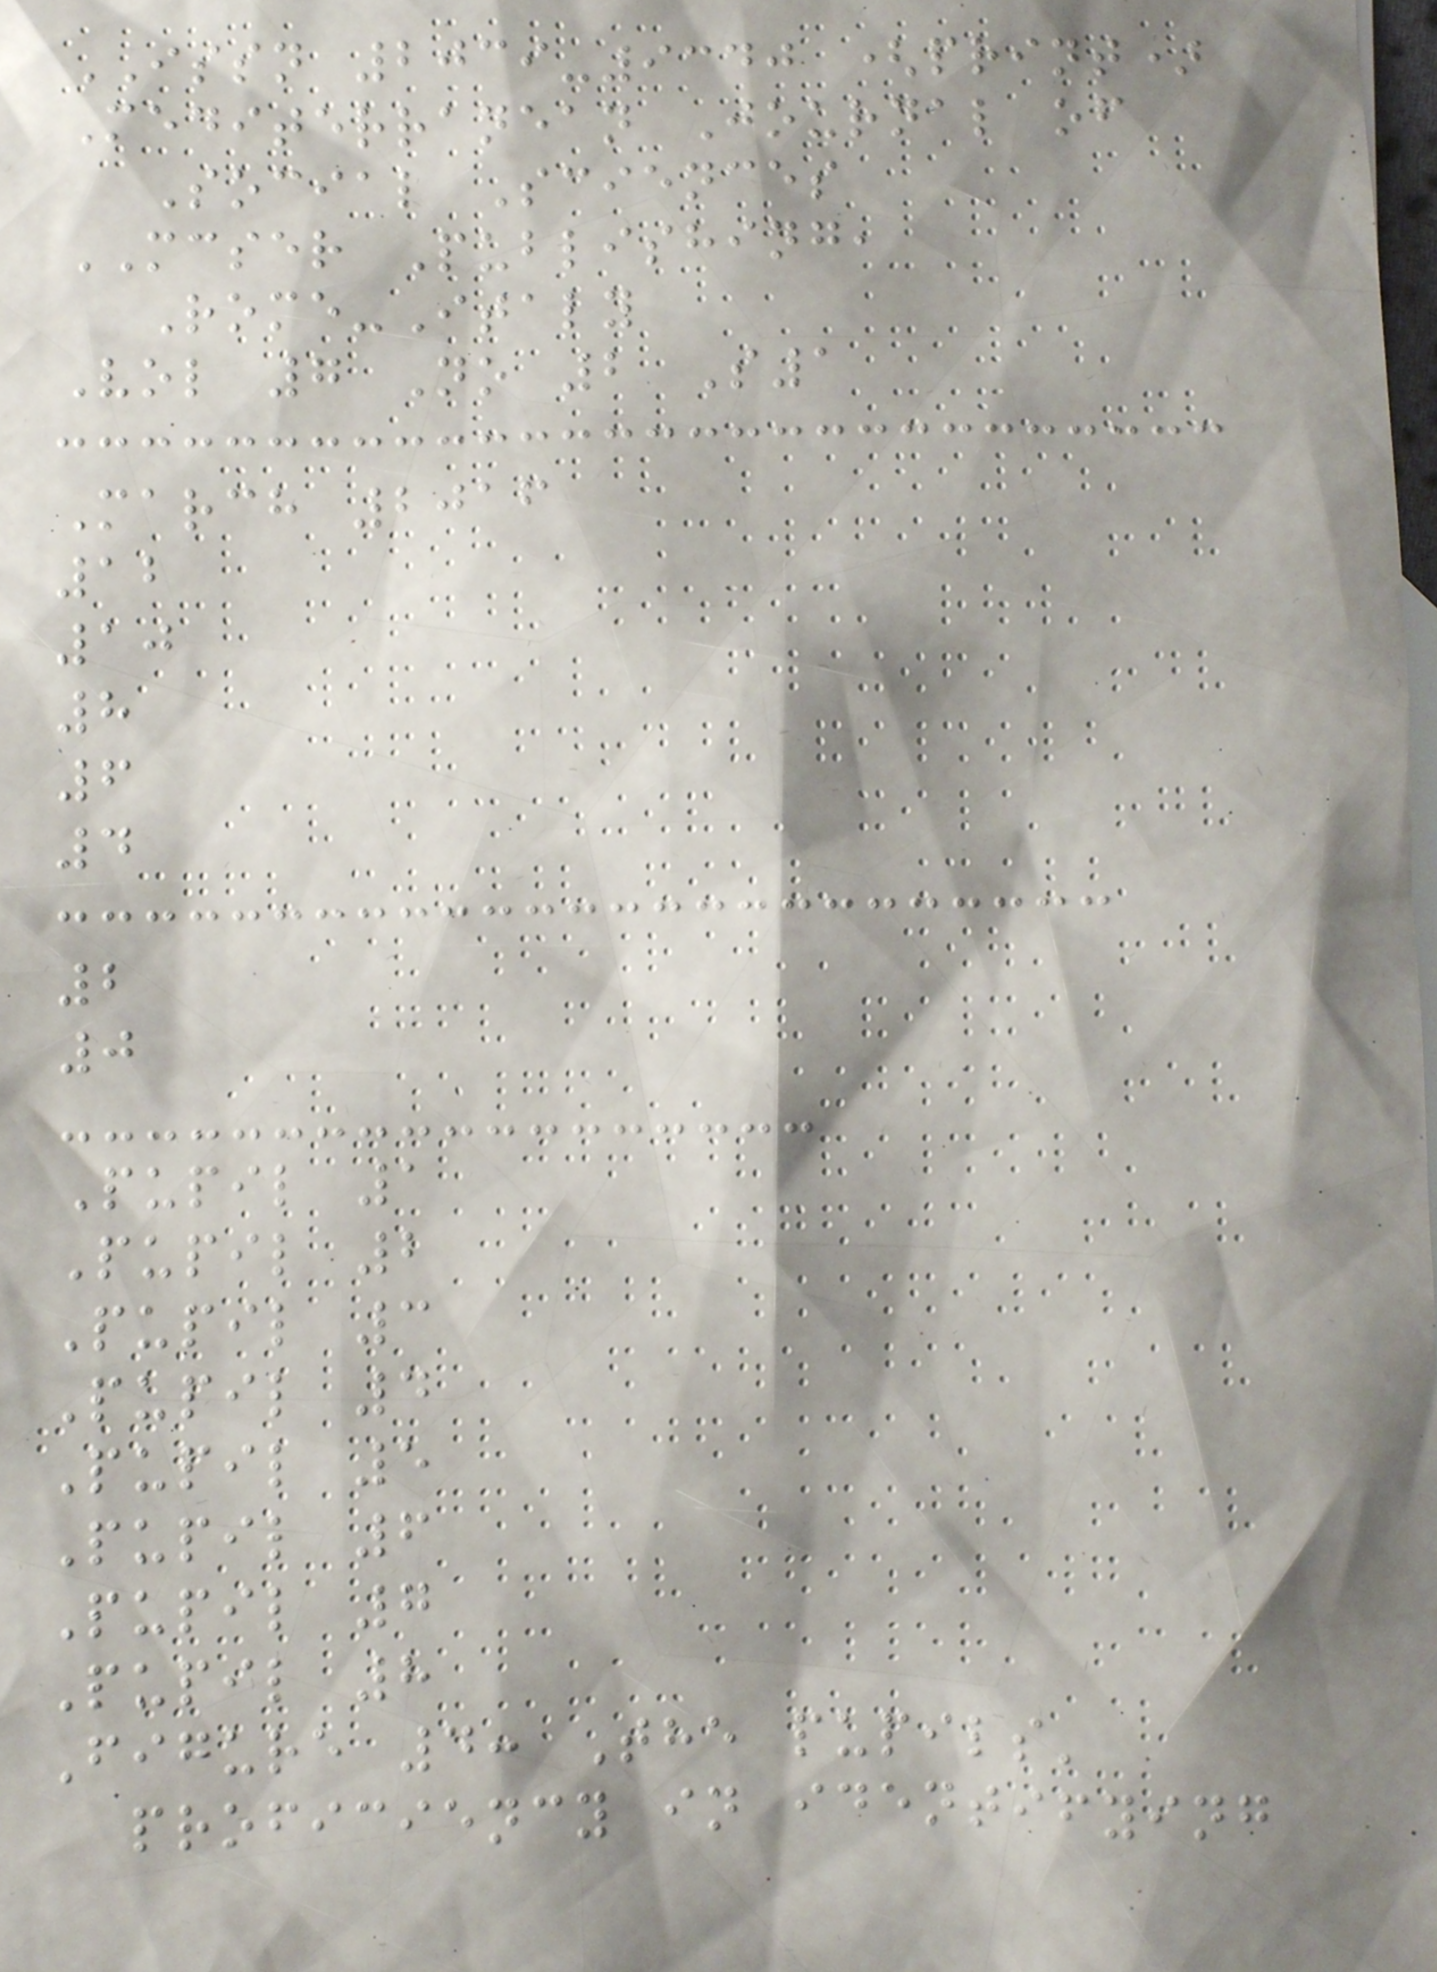ISSN 2039-9340 (print)
Mediterranean Journal of
Social Sciences
MCSER Publishing,
Rome-Italy
Vol 7 No 2 S1
March 2016
12
10
8
6
4
2
0
Pupil 1
Pupil 2
Pupil 3
Pupil 4
Pupil 5
Pupil 6
Pupil 7
Pupil 8
Figure 4: The pupils'
proficiency in identifying
